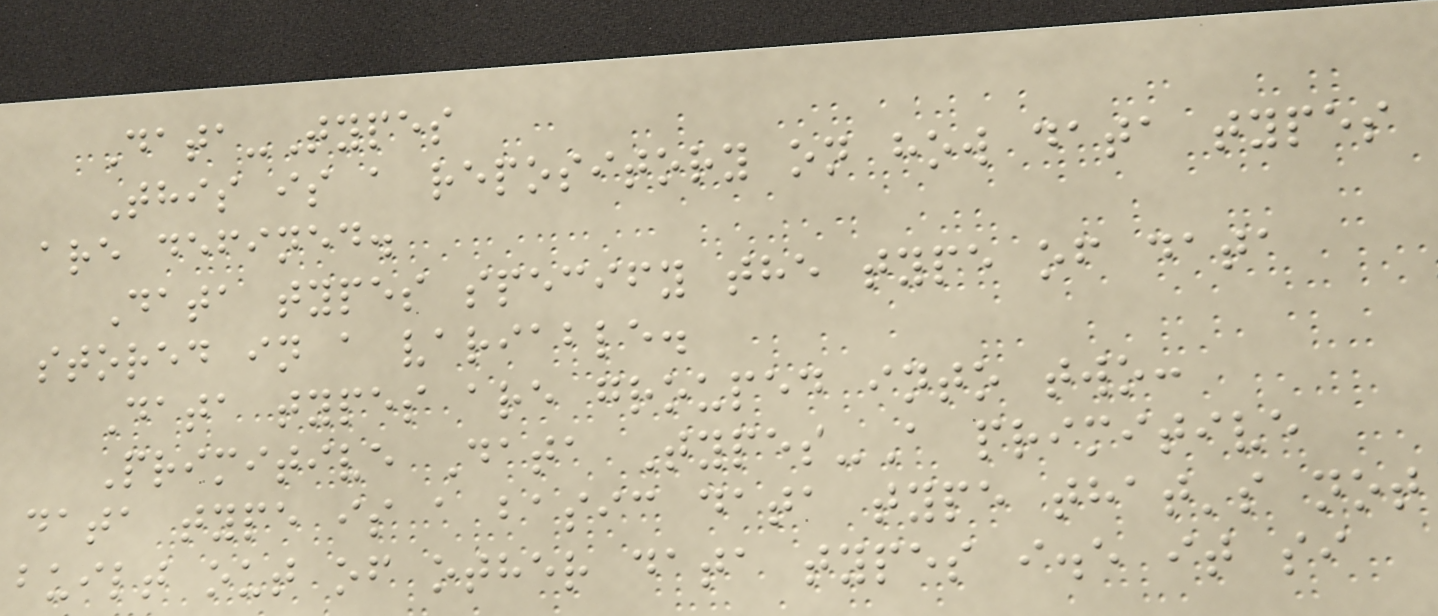Data-Types
This is a repository on how data types
are defined.
Data types specify the type of data
stored in a variable.
Data types are grouped into two:
Primitive Data Types-A primitive
data type is a basic data type that's not
built out of other data types i.e it si
